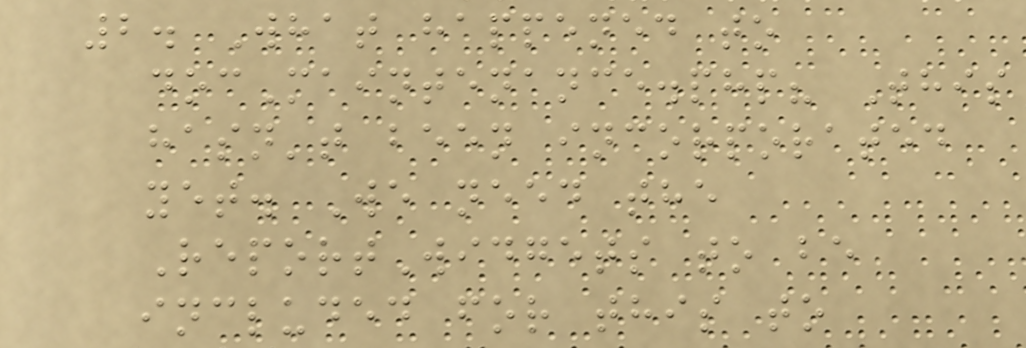2. What happened to
docMaintenance.php? This
hasn't been incorporated
yet. We need the
ReportWidgets to be
included for this to
